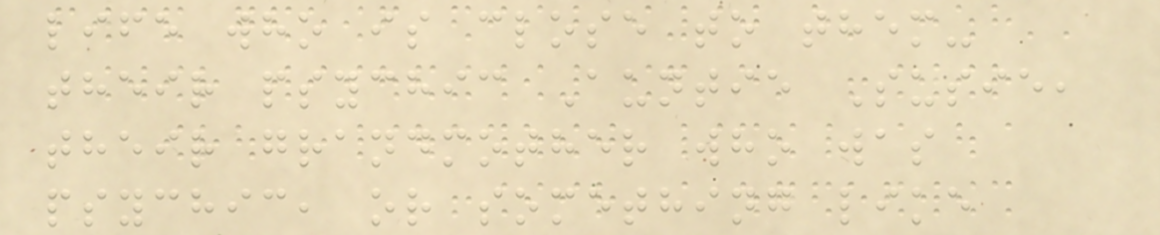life who is close to them-
their psychic Auntie Susie,
their grandmother who was
psychic, or something like
